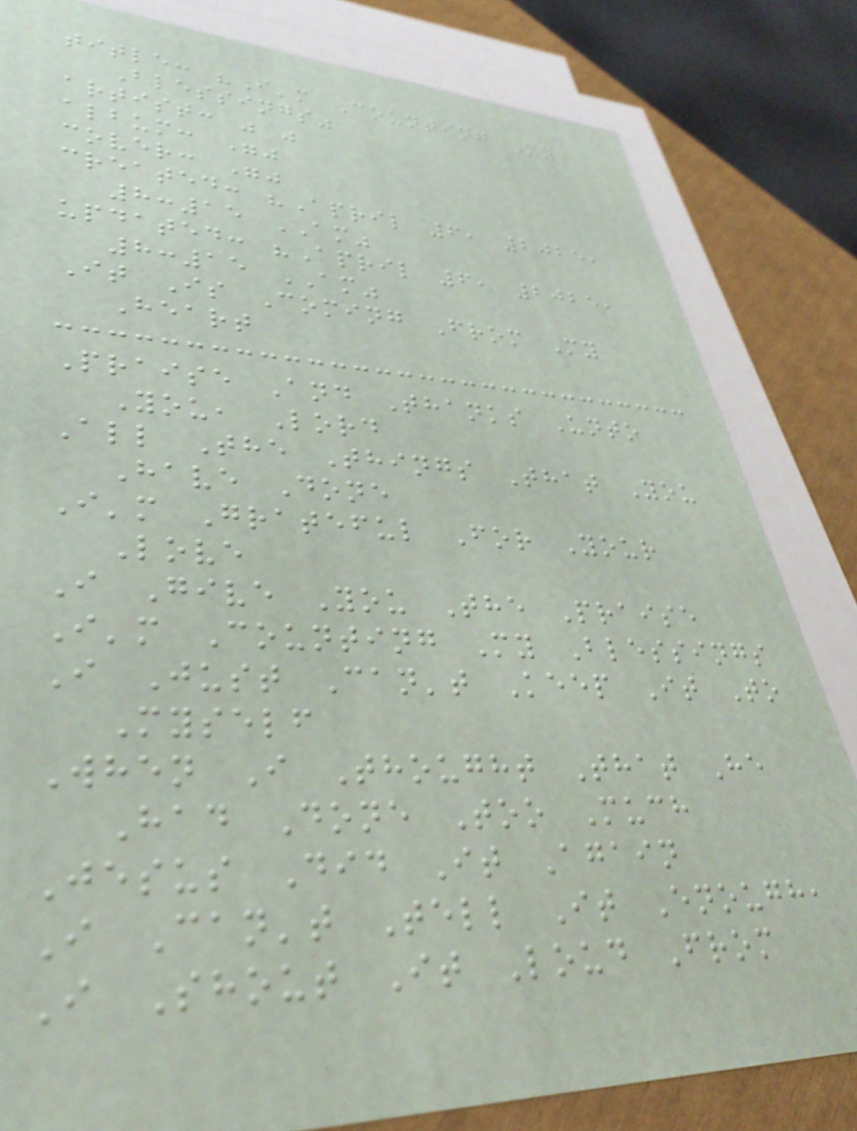title: "I'm Counting My
Blessings"
artist: " "
album: ""
cover: ""
created: "April 6, 2025,
8:15 AM"
updated: "April 6, 2025,
8:15 AM"
It Is Coming From My
Heart
Praise And Thanks Unto
You, Lord
All The Things That You
Have Done
I'm Grateful For Your
Love
I Give You The Praise
I'm Counting My Blessings
I Just Can't Keep It To
Myself
When I Thought That He
Had Done Too Much
Jesus Did It Again
I Can't Tell It Enough,
I Shout It Loud From
